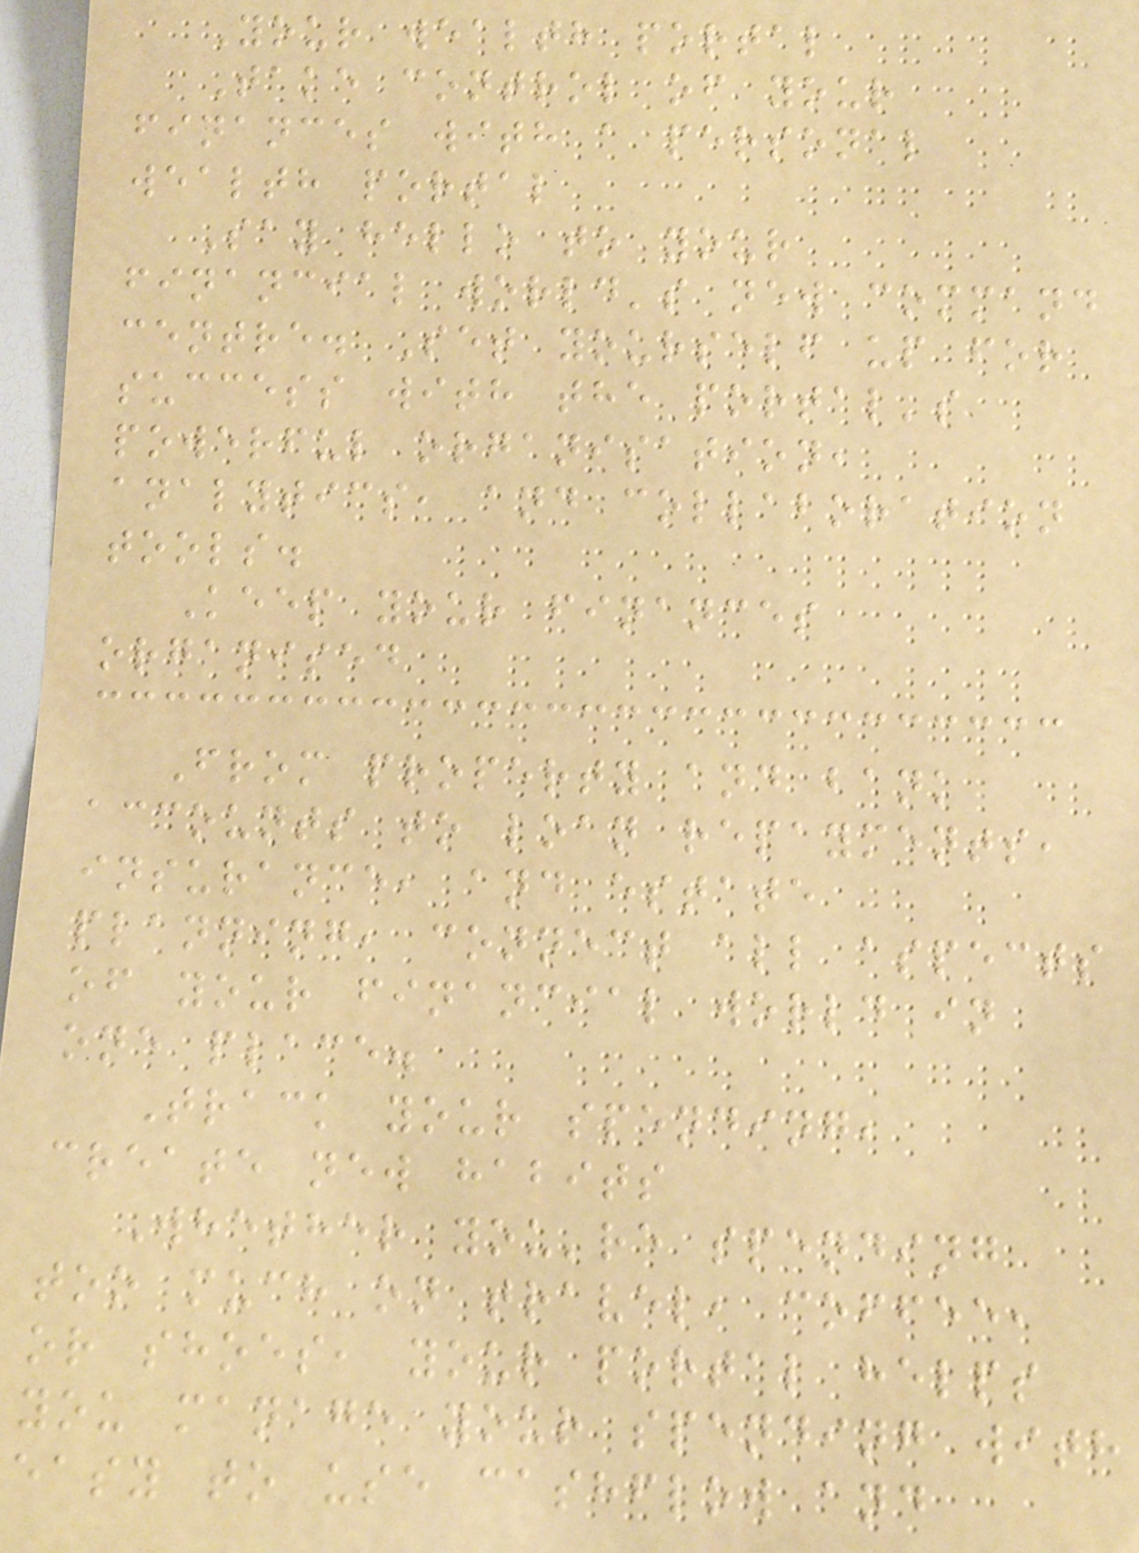Your wealth portal
Take control of your
finances with a personal
wealth portal
Say hello to your
financial world's new command
centre. Set yourself up for
success with the portal's
powerful organisation,
analytics, and collaboration
tools.
Keep your finances
organised
From property and bank
accounts to loan repayments,
insurance, and estate
planning, connect all aspects
of your financial world in
one place.
Track your spending,
create new habits
Whether you're spending
too much on travel, coffee,
or shoes, your portal helps
you manage your spending with
easy to use cashflow and
